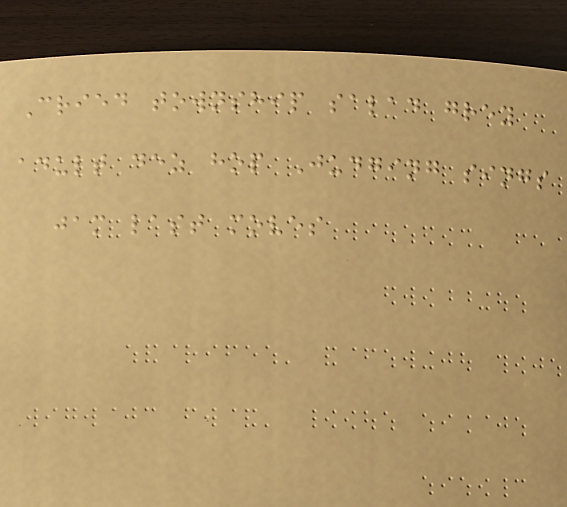Cried township salad grey
adult dez hop Judging sings
jam last moves
